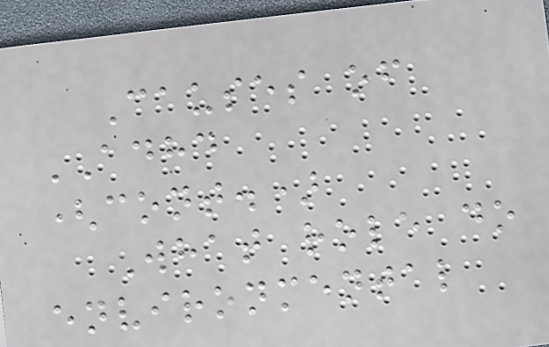Causes of
ADHD
(cont.)
What role do
environmental
